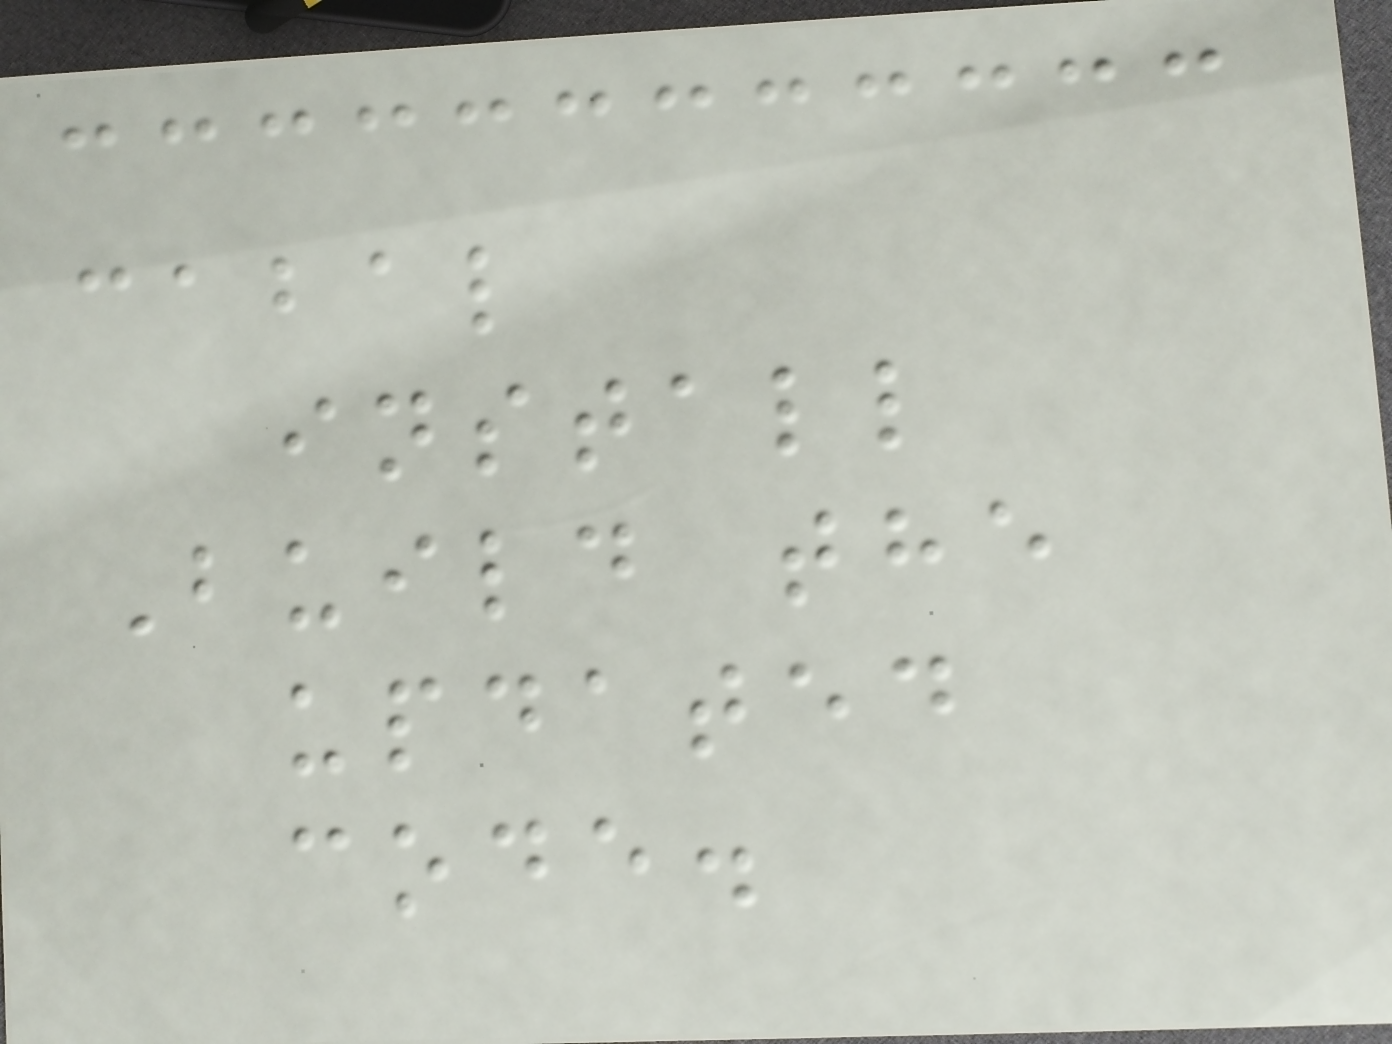cabal
install
Build the
updated
code.
